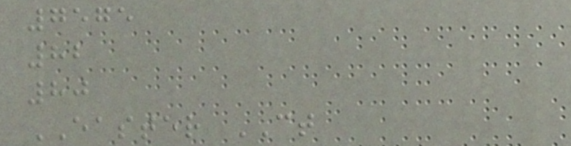7575
82
80
EASTER CT
